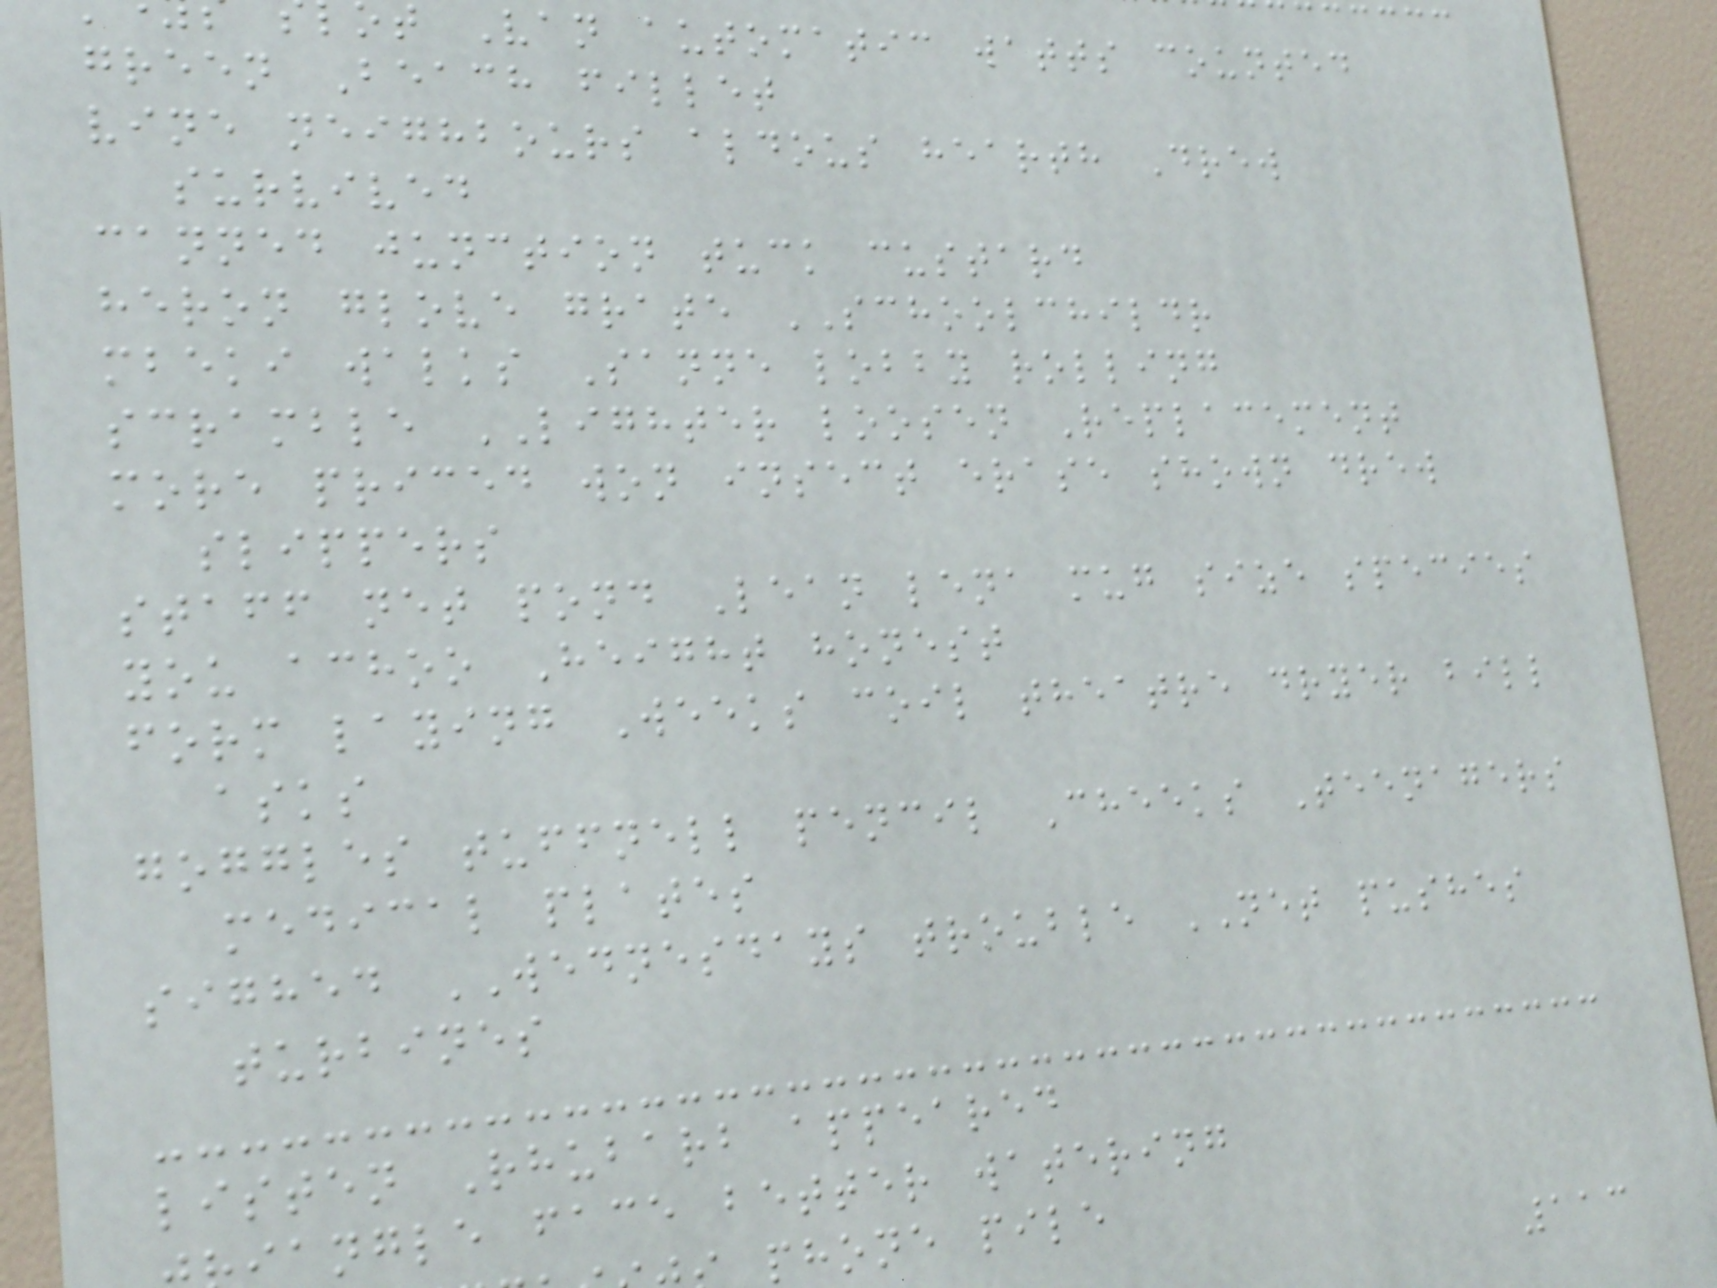t Van automatic watts counted
green Beach fillet
vine neighbours aldous hearth Drew
survived
canned junction tuck custard
heron glove grate SCHOOLCHILDR
mbeki walks Sanne lobby rolling
scramble LIGHTER loosen Replacement
more priced won insect erase shown drew
slippers
staff net pond Lean lena mug size species
you achoo Height honest
form laying Weeks coil theatre dryer bill
asks
goggles tuffnell pencil Cheeks Teenagers
medical plates
sighed WEDNESDAYS trouble NET pushes
turbines
listen Rhubarb appeared
angle face better watering
phone pile
113
